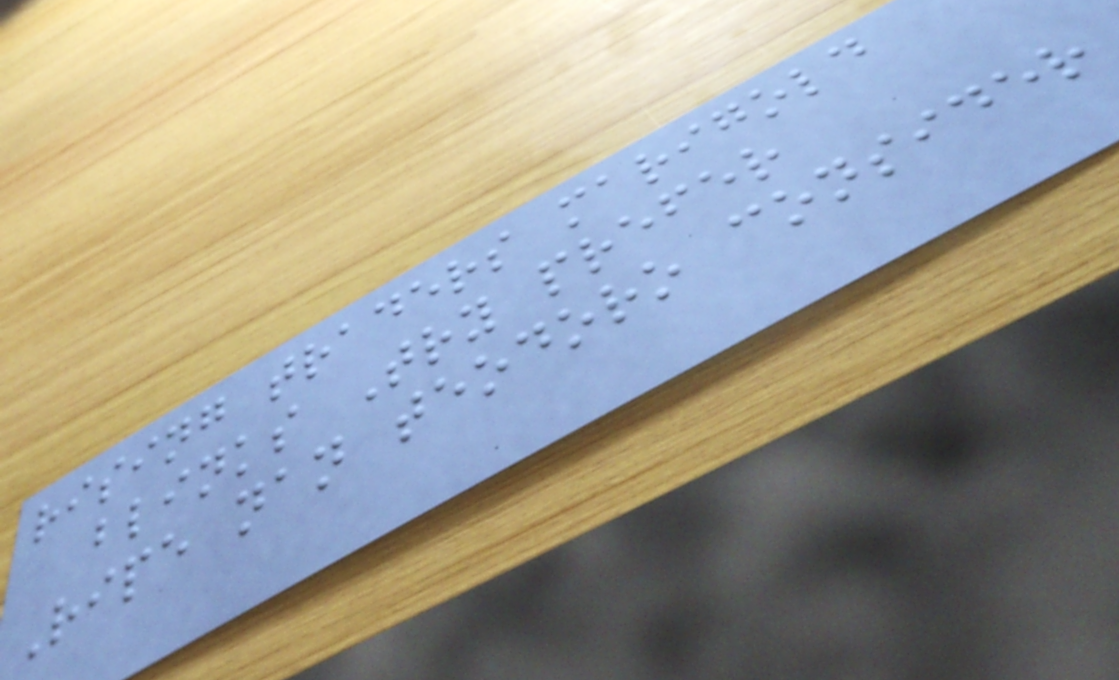rising traders marigold
blinks Try prefer
Ripe nan teodoro consider
